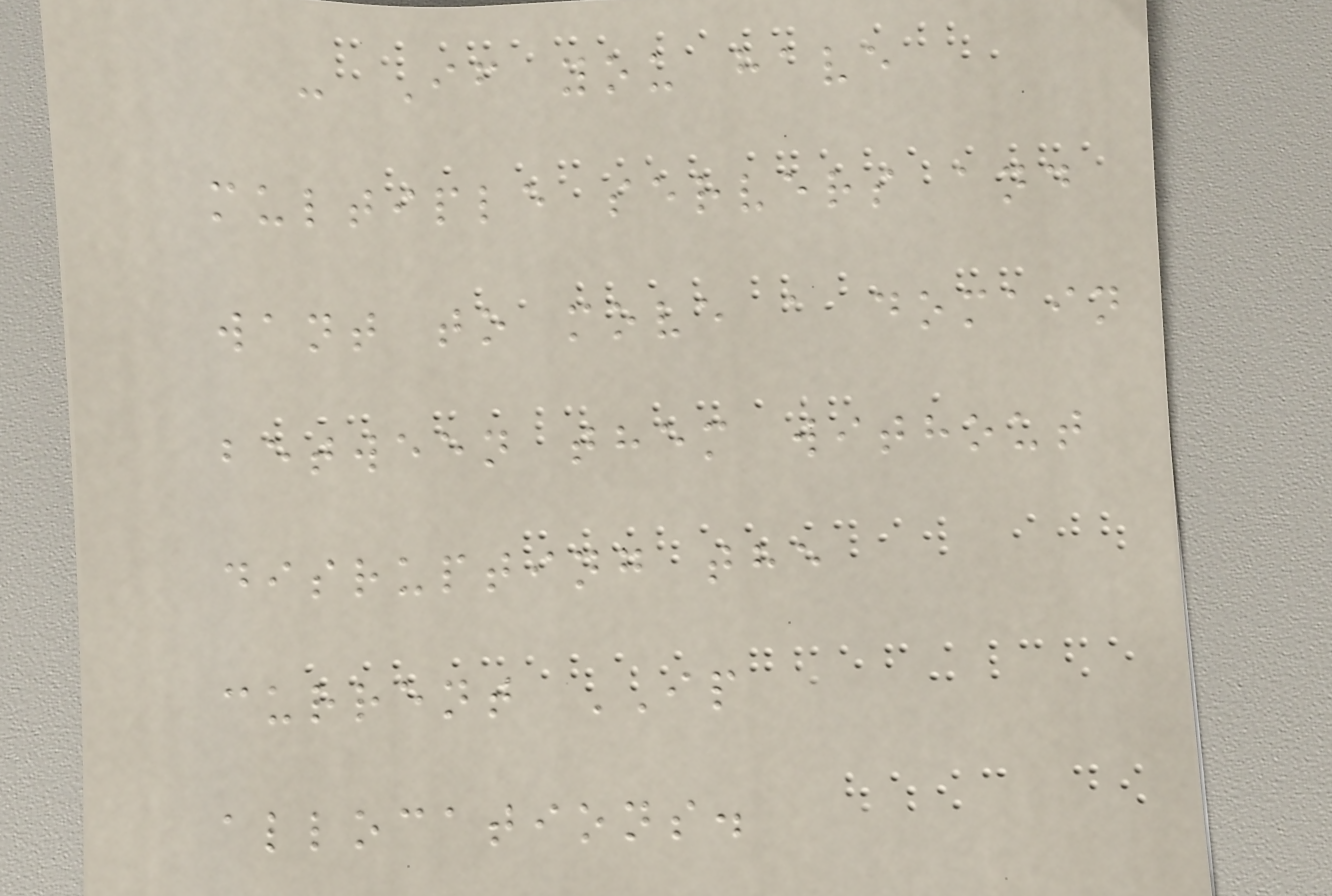- If you have
multiple servers and
want to move a domain
between them without
disrupting the
current IP
allocations.
